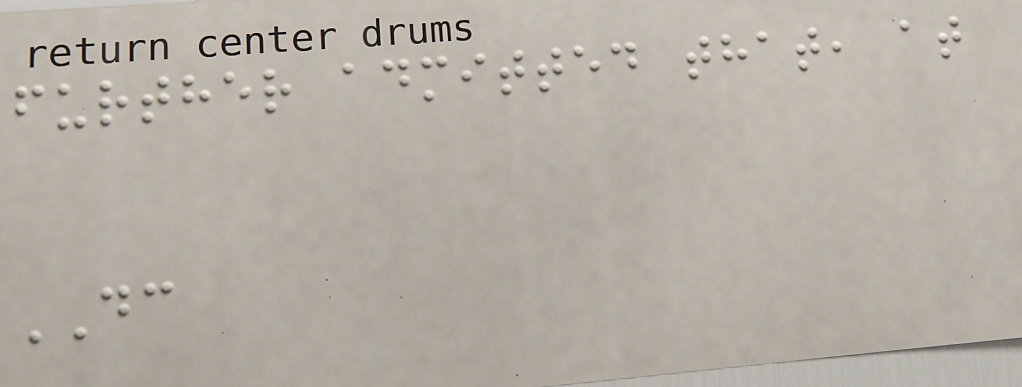further admitted that, at
DC
